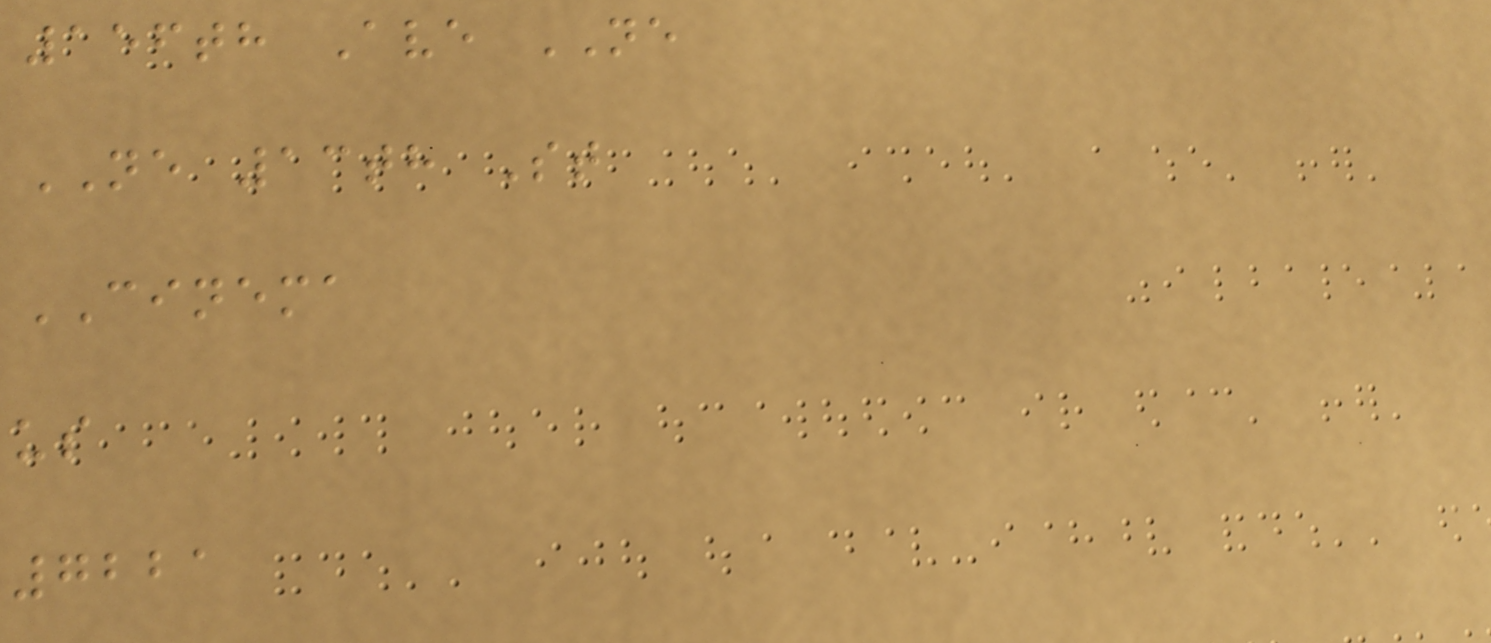156th Ave NE
NE 13th St
CINEMA
us
7221
